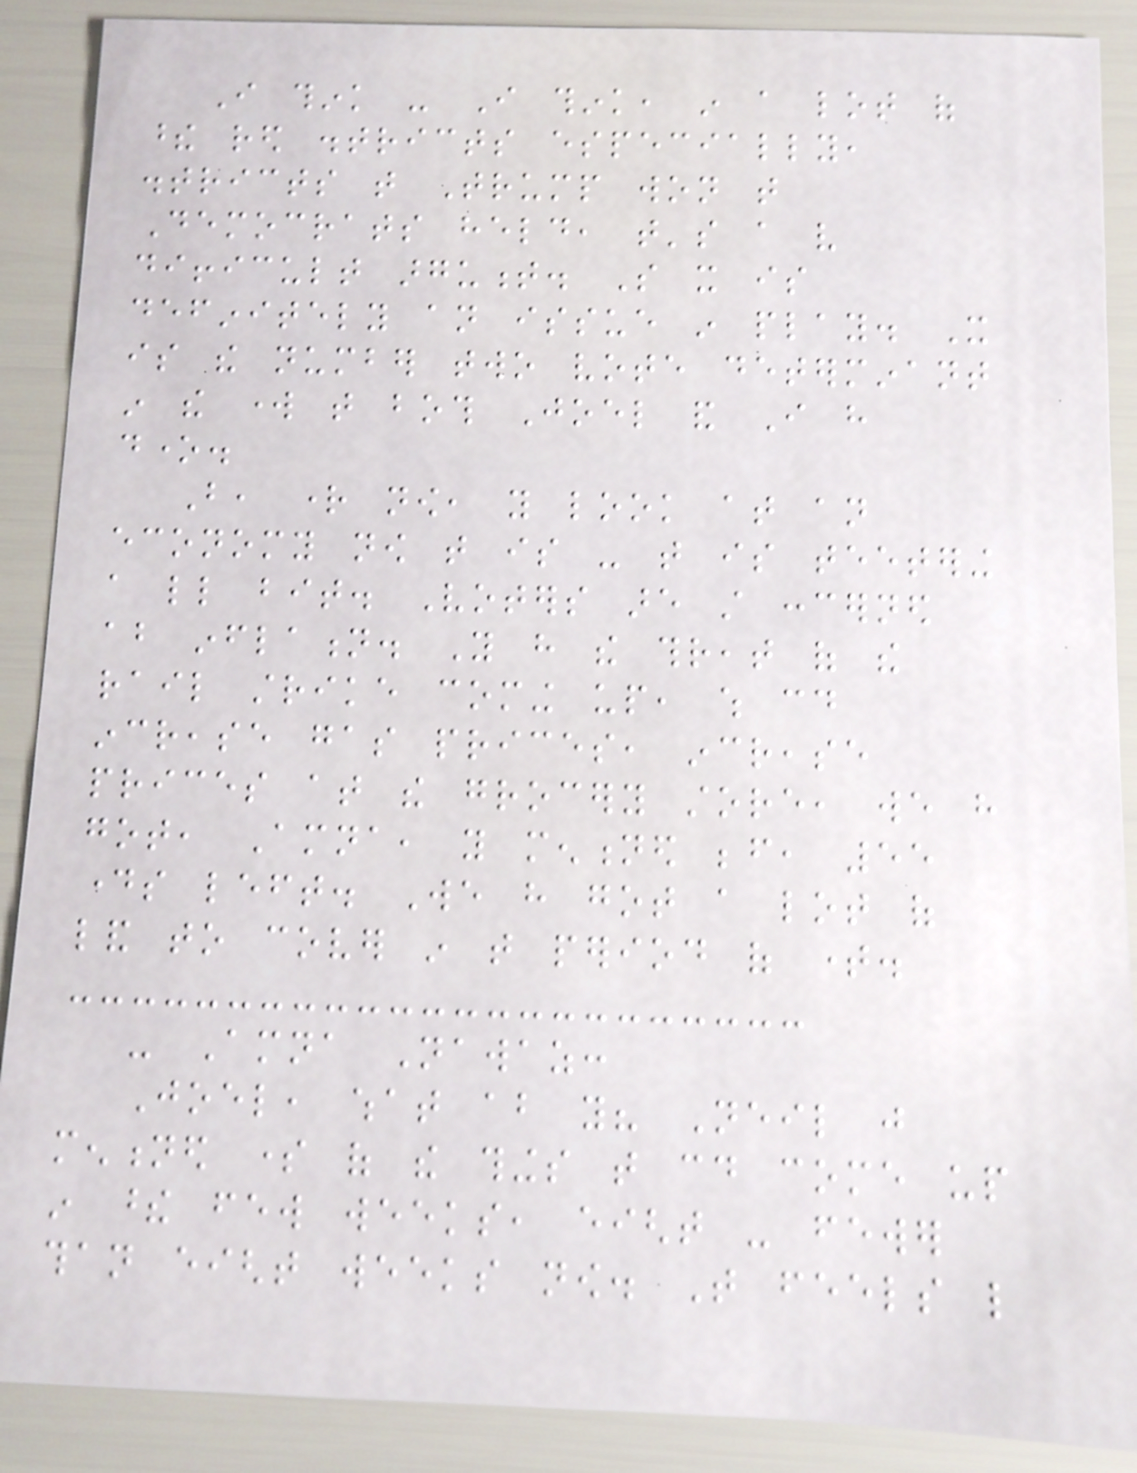I think - I think, in a lot of
these red districts especially,
districts that Trump won that
Democrats held, that's a very
difficult argument. So it is
definitely an issue in play. It
is the number two vote determinant
in the work that both Joel and I have
done.
But, right now, you look at an
economy now that is - that is teetering
a little bit. Voters are still concerned
about inflation. You have the threat of the
rail strike coming up, which could
increase gas prices, increase
prices at the grocery store, we have
got, Amna, you mentioned before, 55
days left. We have got a lot of
land to cover in that period of time.
- Amna Nawaz:
Joel, what about you? Neil just
mentioned some of the things that could come up
in these few weeks, eight - fewer
than eight weeks now. That feels like
